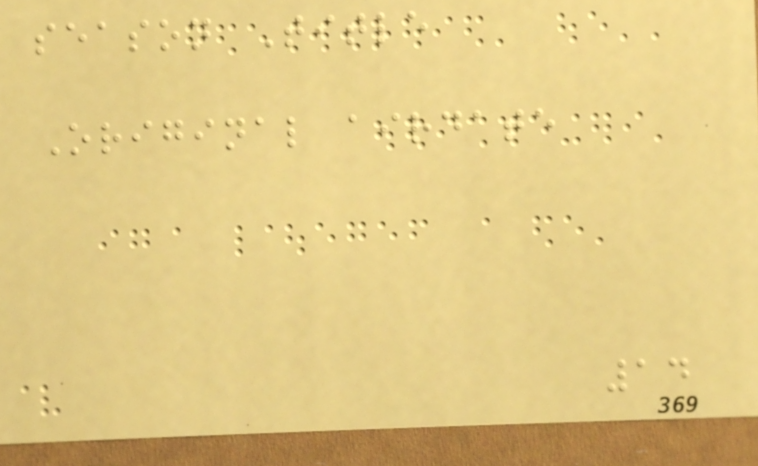season Title
Original airdate
14
